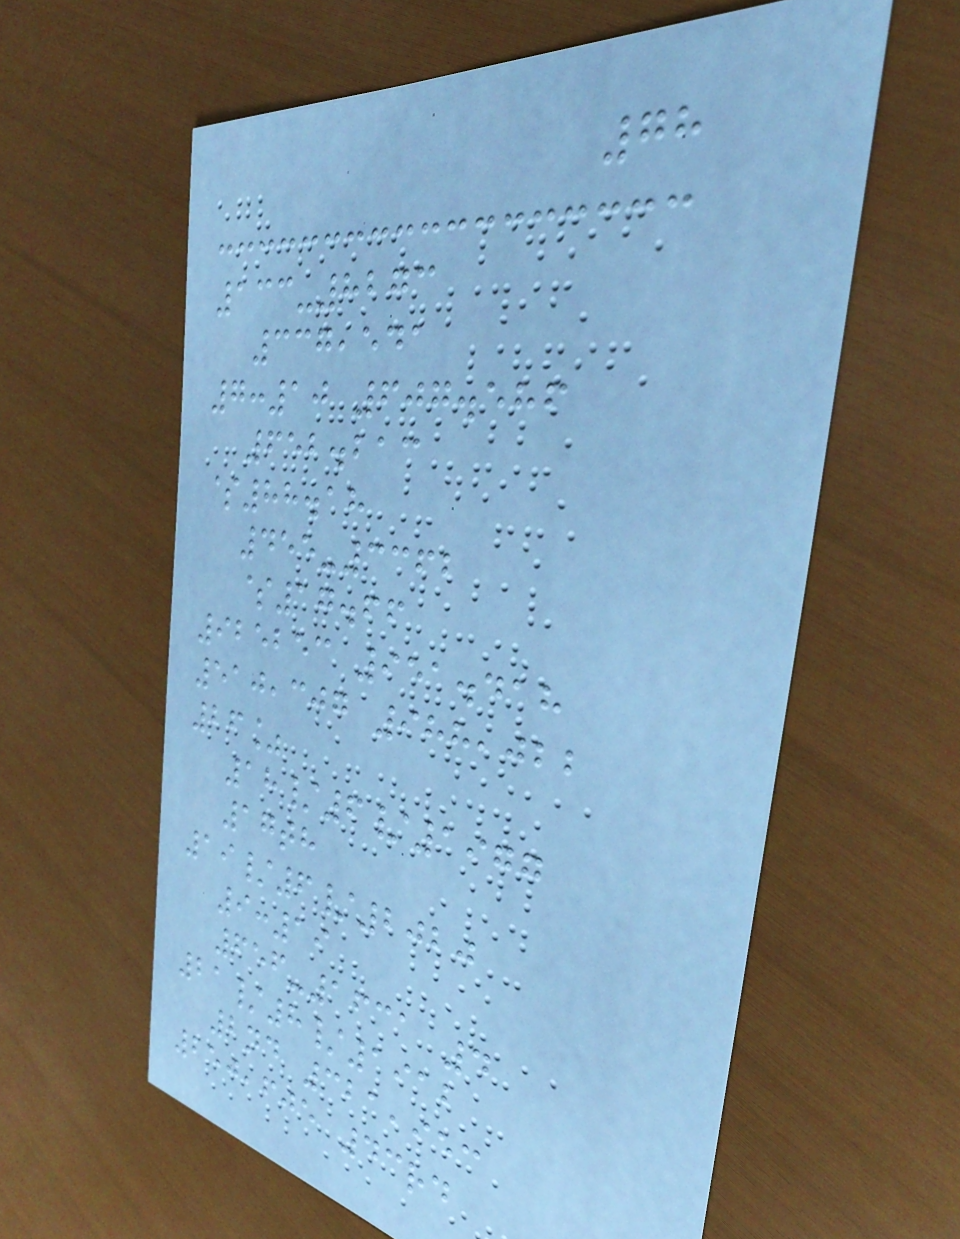78
133-8273
337,541
7:10 607.586
652.213
$88.18
455-3362
$17.66
925253 951.418
510,307 988,022
26%
18/6/1977
17th
19/6/2020
9:19
656-1631 4
21/8/1912
2nd 321,953
250,605 43rd
